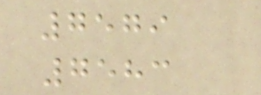7579
7583
